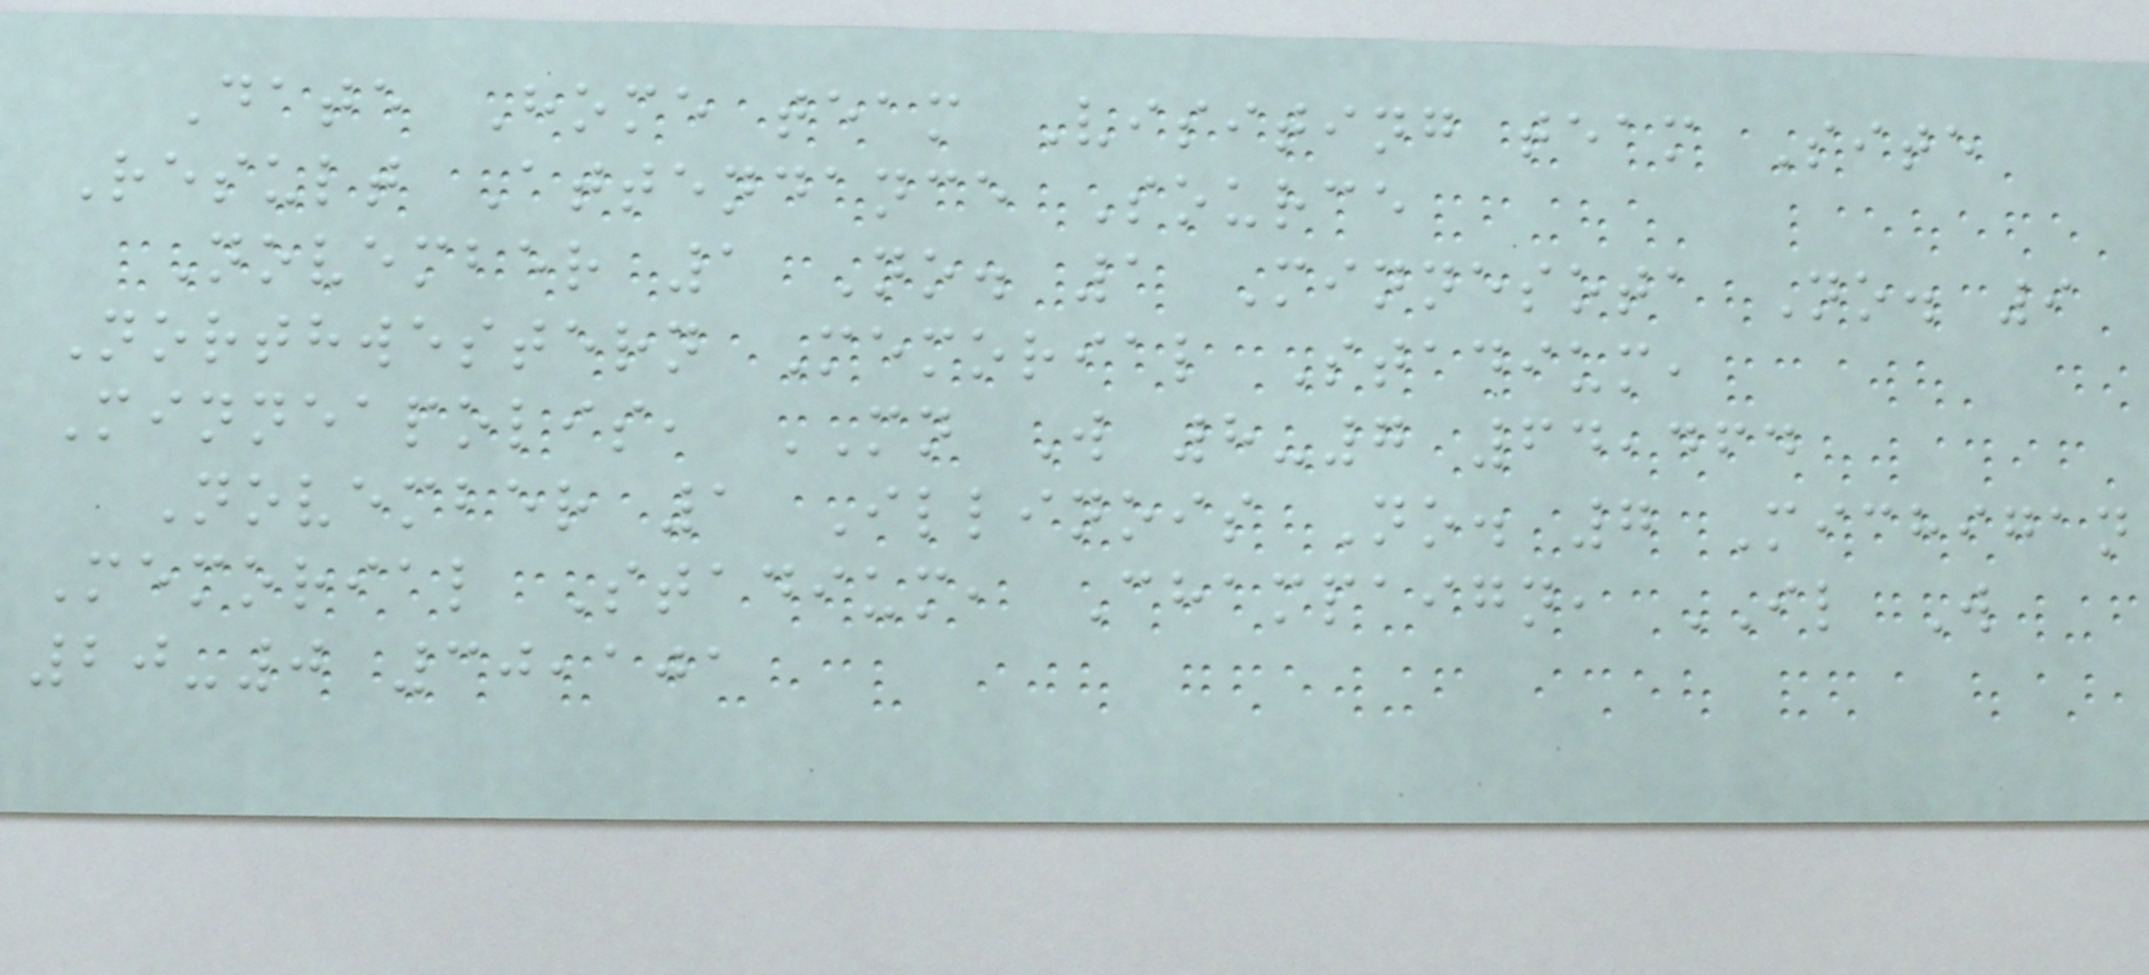Date Home team Visiting team Site
Result Attendance Source
November 1 No. 1 Minnesota No. 9
Northwestern Memorial Stadium,
Minneapolis, MN W 8-7 64,464
November 1 Illinois No. 7 Michigan
Memorial Stadium, Champaign, IL W
20-0 30,101
